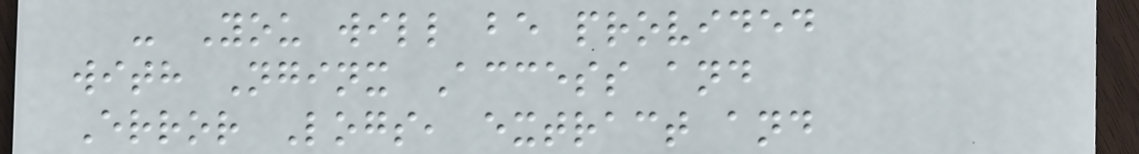- You will be provided
with Nginx Access and
Error Logs, extract and
